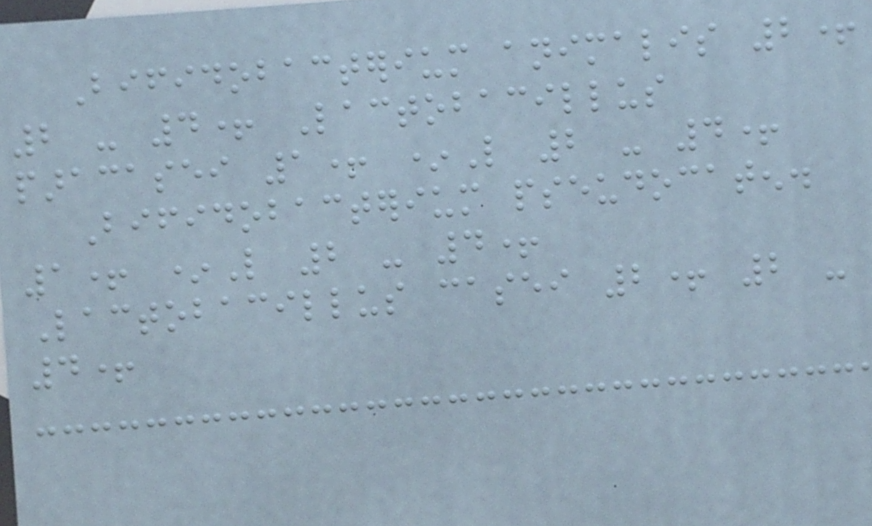Bifidobacterium animalis 2+
2 - 4+ Lactobacillus
paracasei 1+ *L 2 - 4+
Bifidobacterium pseudocaten.
1+ *L 2 - 4+
Lactobacillus casei 2+ 2 -
4+
